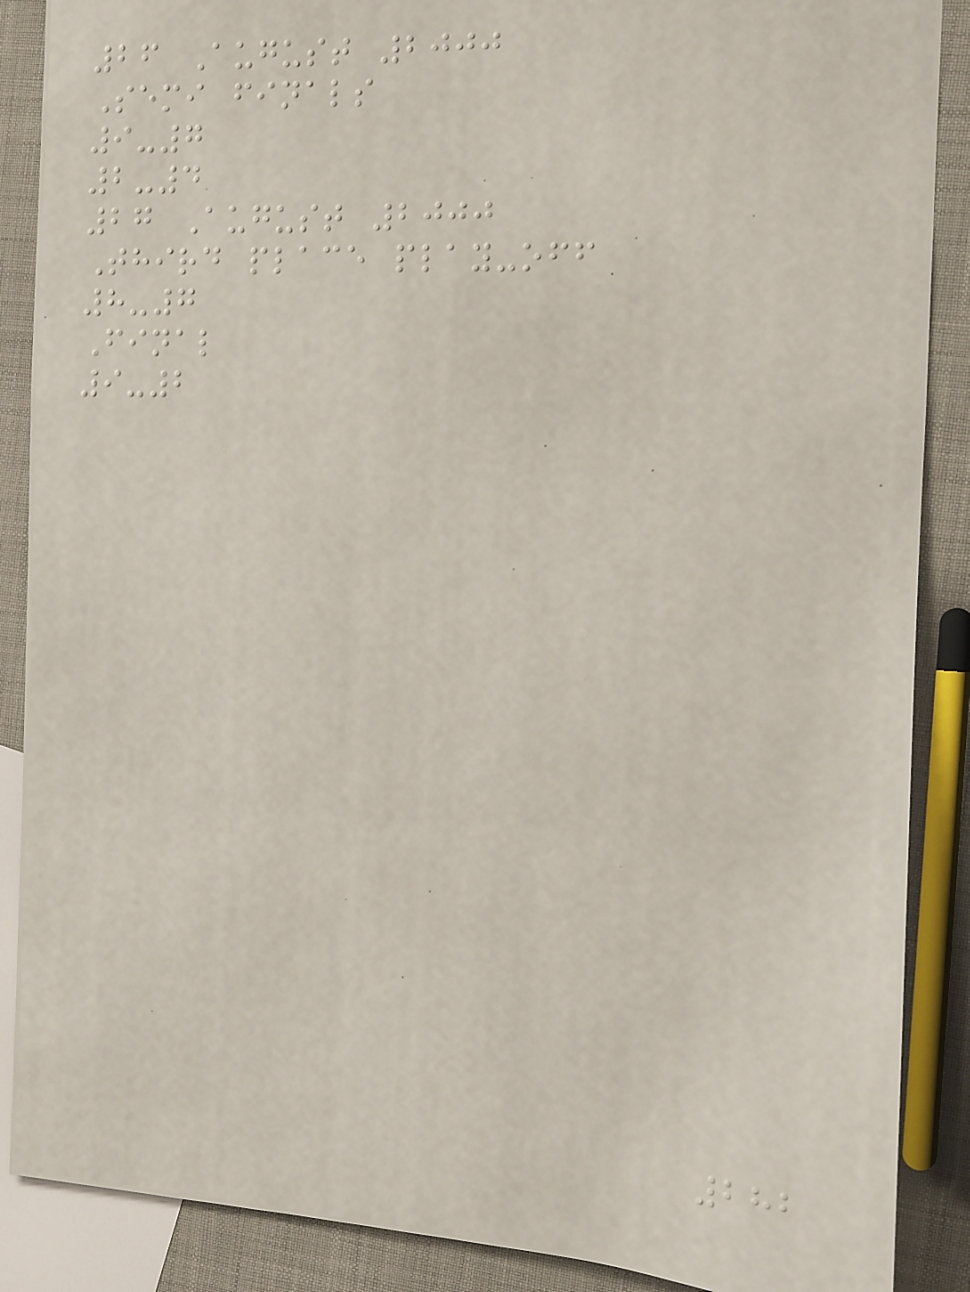26 August 2000
Semi finals
9-7
2-4
27 August 2000
Third place play-off
8-7
Final
9-2
282
